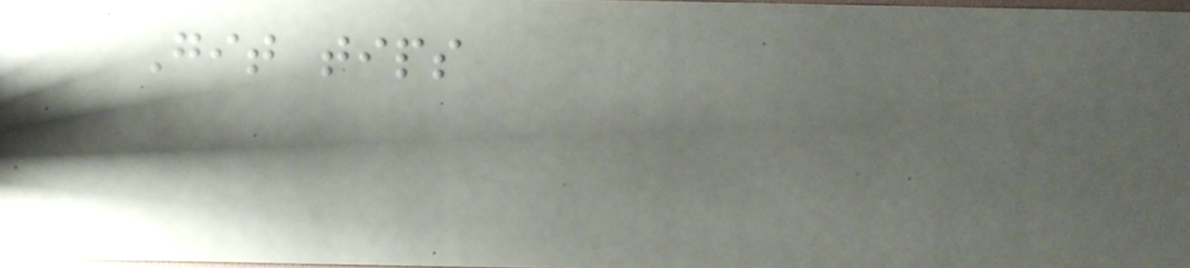Git tips
